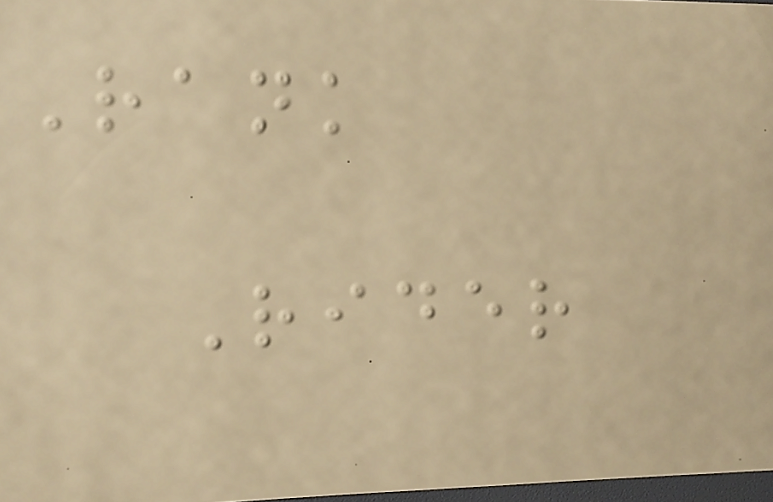Rank
Rider
